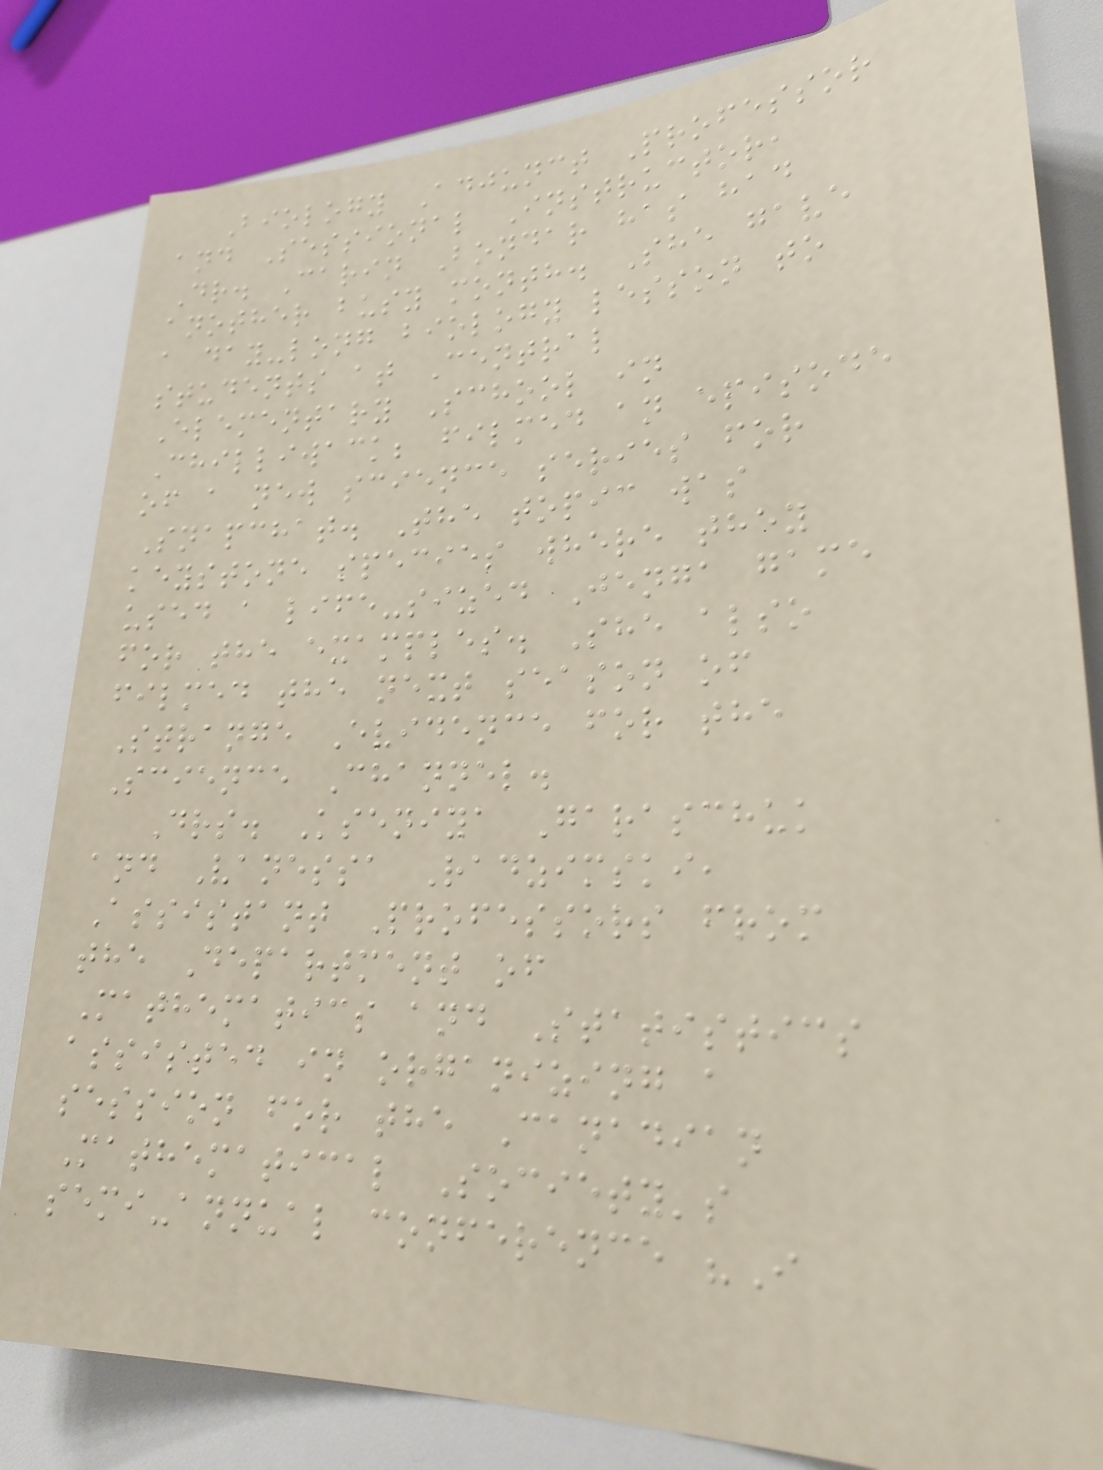Biology Adjunct Professor
and Sessional Instructor,
Dr. Carin Bondar has had
another busy month. She gave
a day-long biology lesson to
students at Central
Elementary School in
Chilliwack; filmed an episode
of a new science series for
Snapchat. The topic was
keystone species where they
used a life-sized Jenga game
for the examples. She also
filmed the next season of
Strange Evidence for the
Science Channel.
Drs. Kseniya Garaschuk
and Vanessa Radzimski,
Assistant Professors from
the Department of
Mathematics and Statistics
assisted in organizing a
session for the Canadian
Mathematical Society's
semi-annual conference "I
